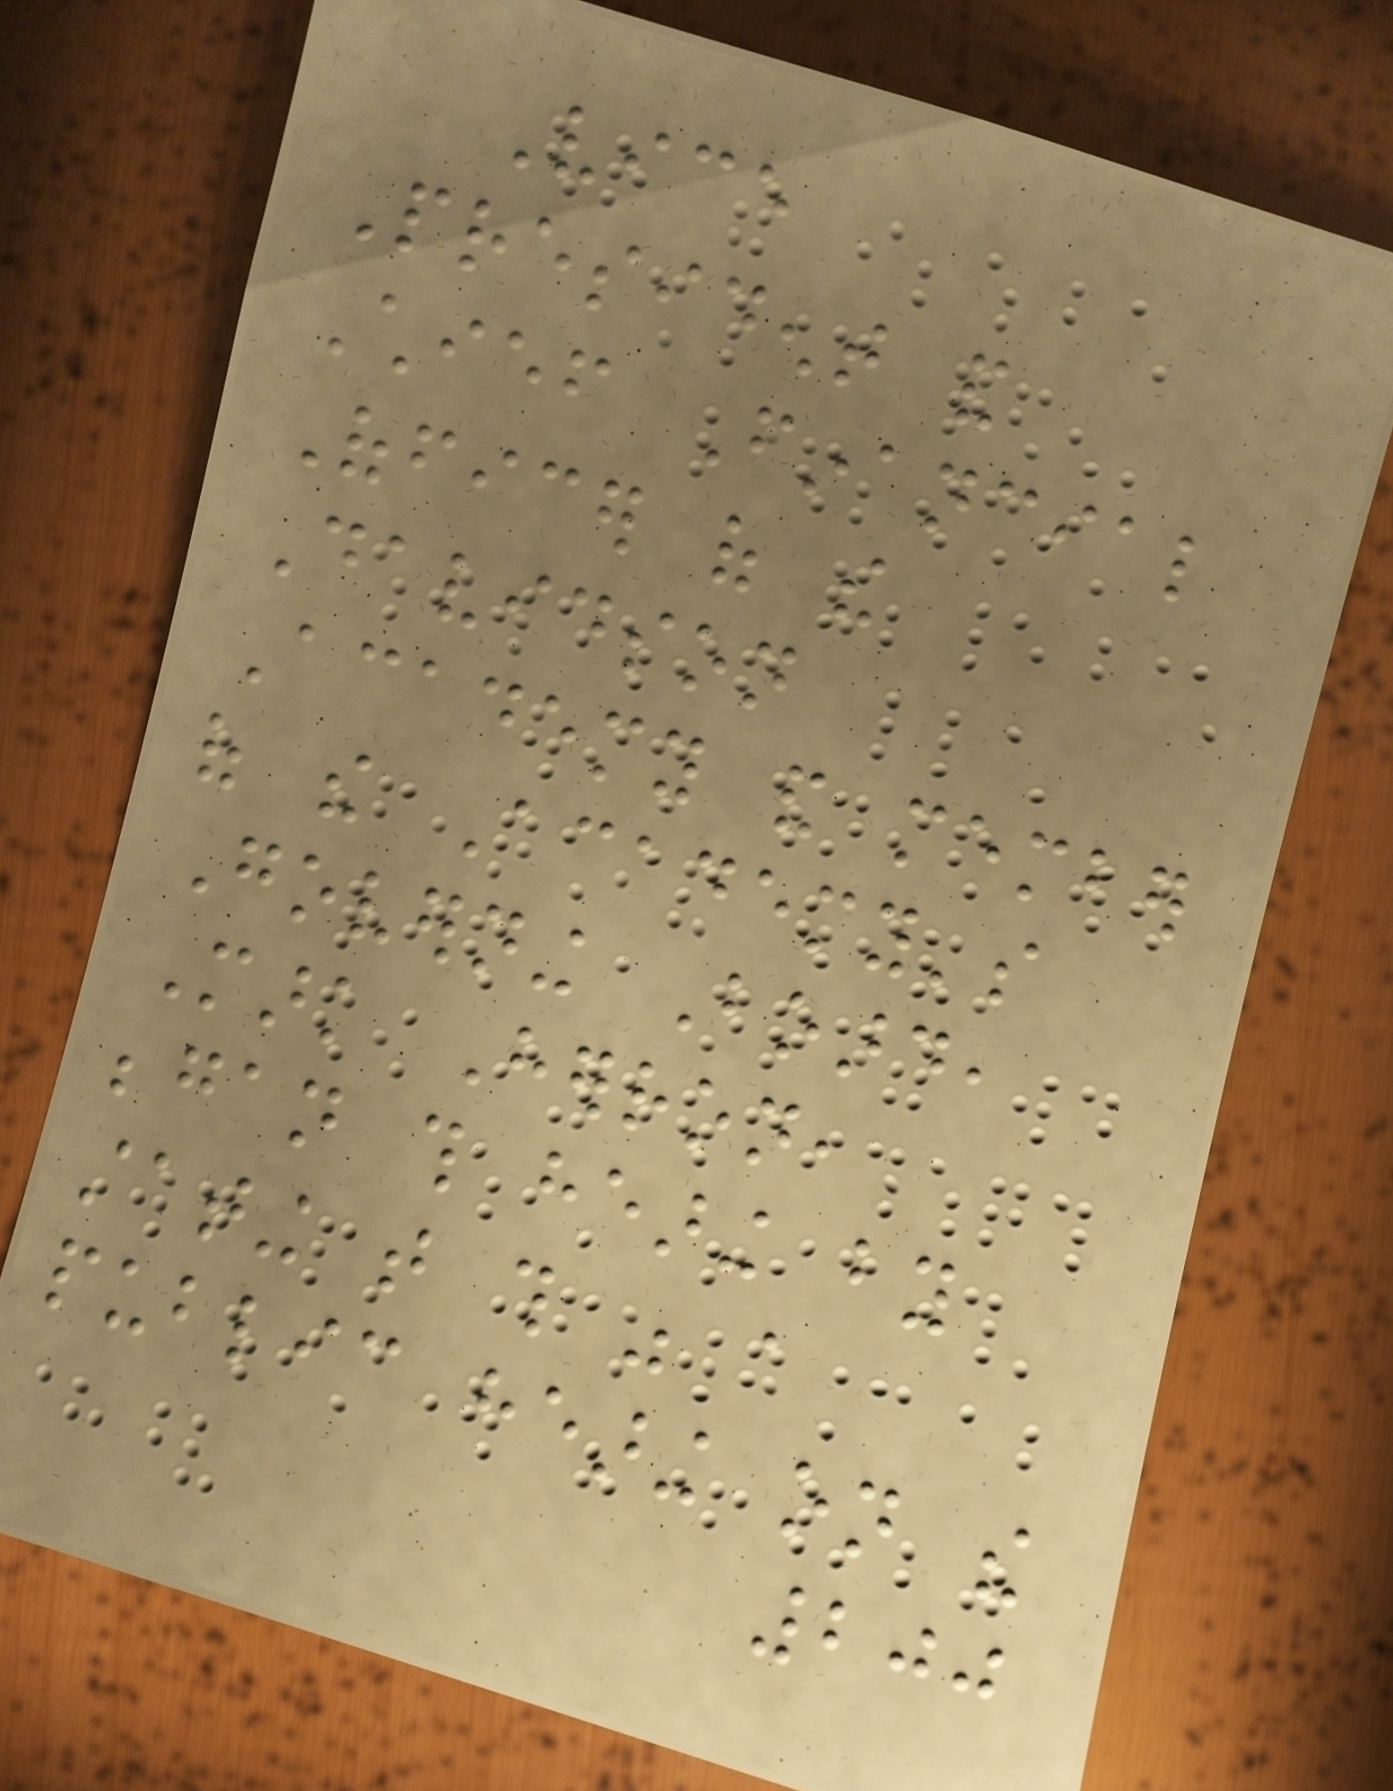Vice
President and
Chief Financial
Officer of the
Davidson
Academy and member
of the Academy's
Governing Board,
Mark Herron,
began this hearing by
stating that this was a
public hearing on the
200
